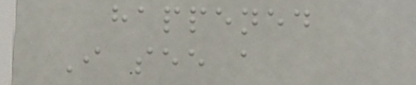happened
I see a
